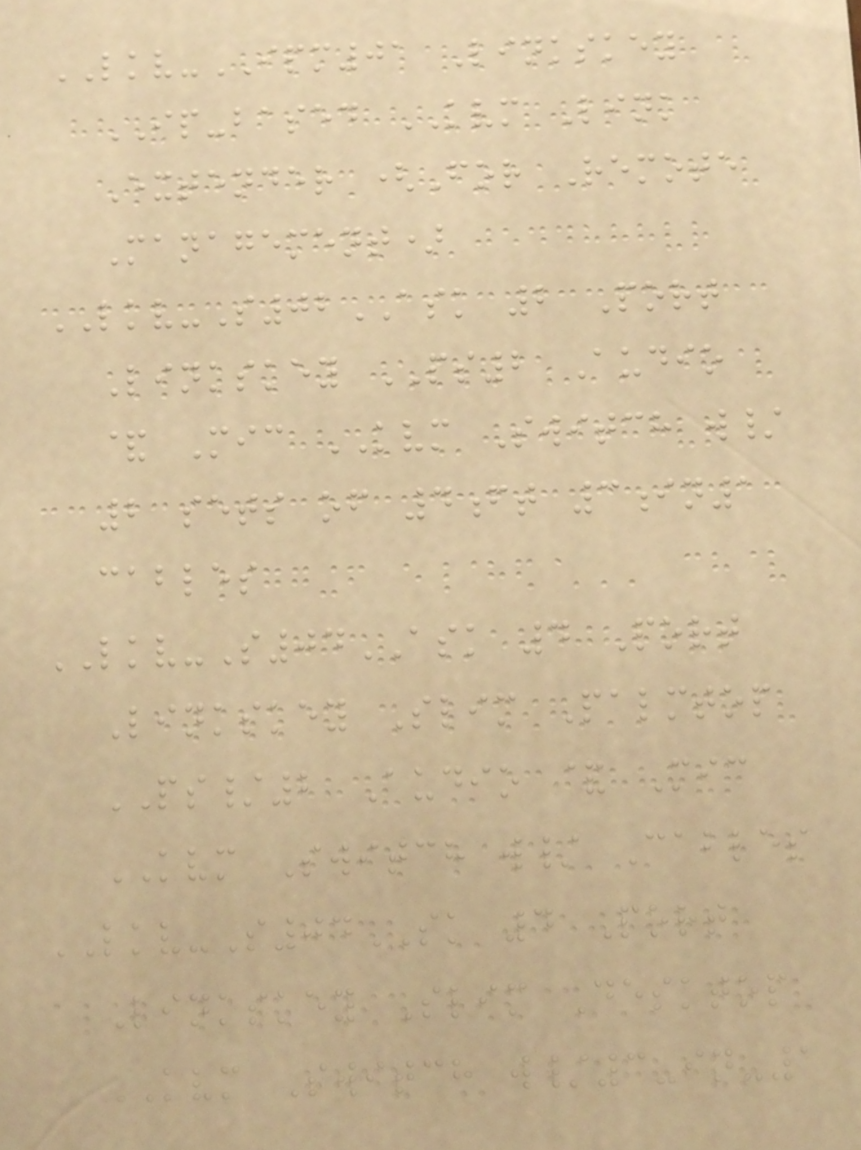LKV-IPM01 Linkskey
IP-based KVM Link
Extender (For Remote
Management)
LKV-S02ASK 2 Port
Linkskey PS2 Audio
& Mic KVM Switch w/
2 sets of 4ft 3in1
cables
LKV-S04ASK 4 Port
Linkskey Slim Palmtop
PS/2 Audio & Mic
KVM Switch w/ Cables
LKV-S04SK 4 Port
Linkskey Slim Desktop
KVM Switch w/3-in-1
